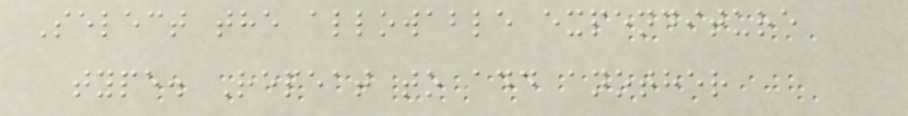Select the allowable expenditure
type. Repeat to add another
